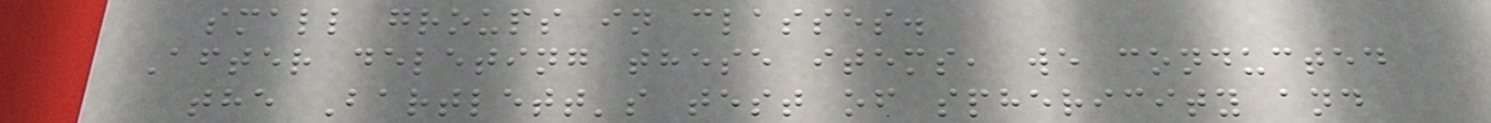small groups in classes.
After deleting these items, we conducted
the Bartlett's test of sphericity and
